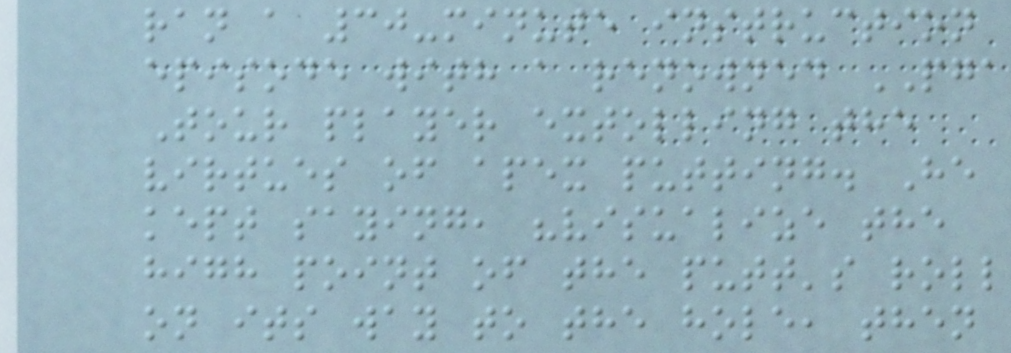ran a 30-minute instruction
episode with a renowned PGA
Tour player extolling the
virtues of apex putting. He
kept saying, "visualize the
high point of the putt's roll
on its way to the hole, then
